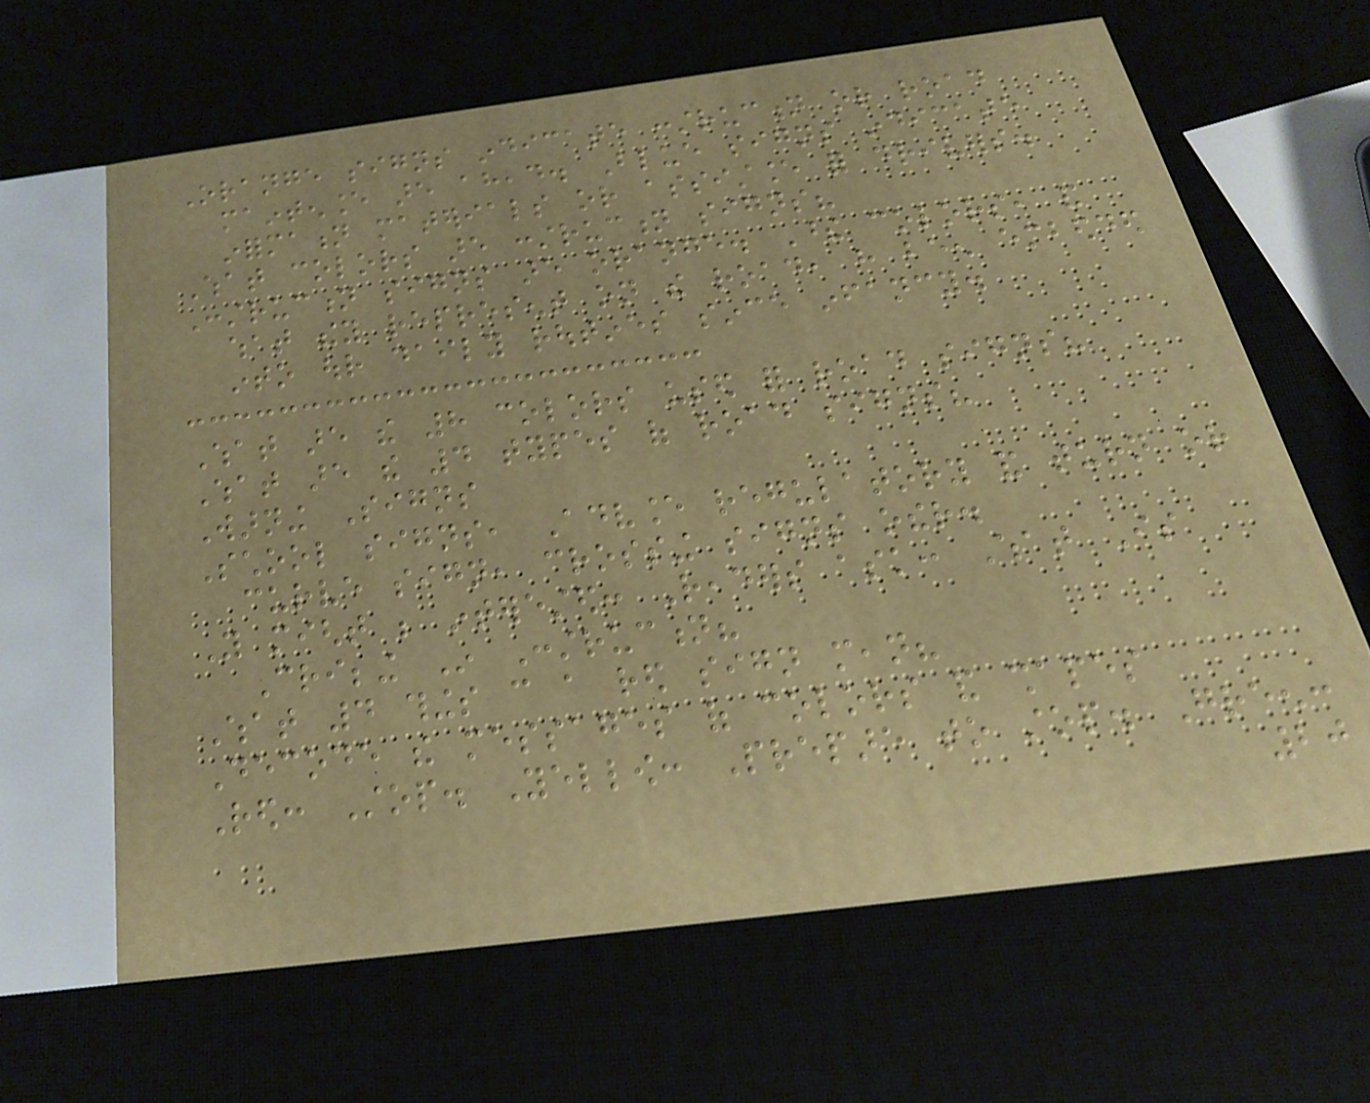Orange signs indicate construction or road
maintenance are ahead. Blue signs indicate
information materials or assistance for drivers.
What colors are construction signs?
Construction signs are orange. These colors, and
what they represent on the road, have been embedded
into our daily routines since infancy.
What are the 8 colors used for road signs?
What are the 4 types of road signs?
Warning Signs
School signs, Advance regulatory and turn or
curve sign, crossing signs other.
You might be interested: Readers ask: What Is
Cribbing In Construction?
What 4 things can a red sign mean?
Decode the messages of colors and shapes
Red: Stop. Yellow: Prepare to stop. Green:
20
